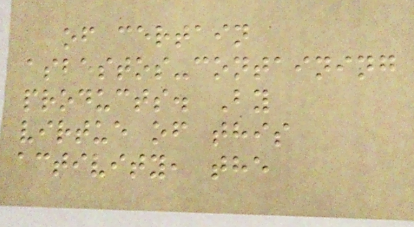of certain
asbestos-containing
products. By
virtue of this
activity, the
